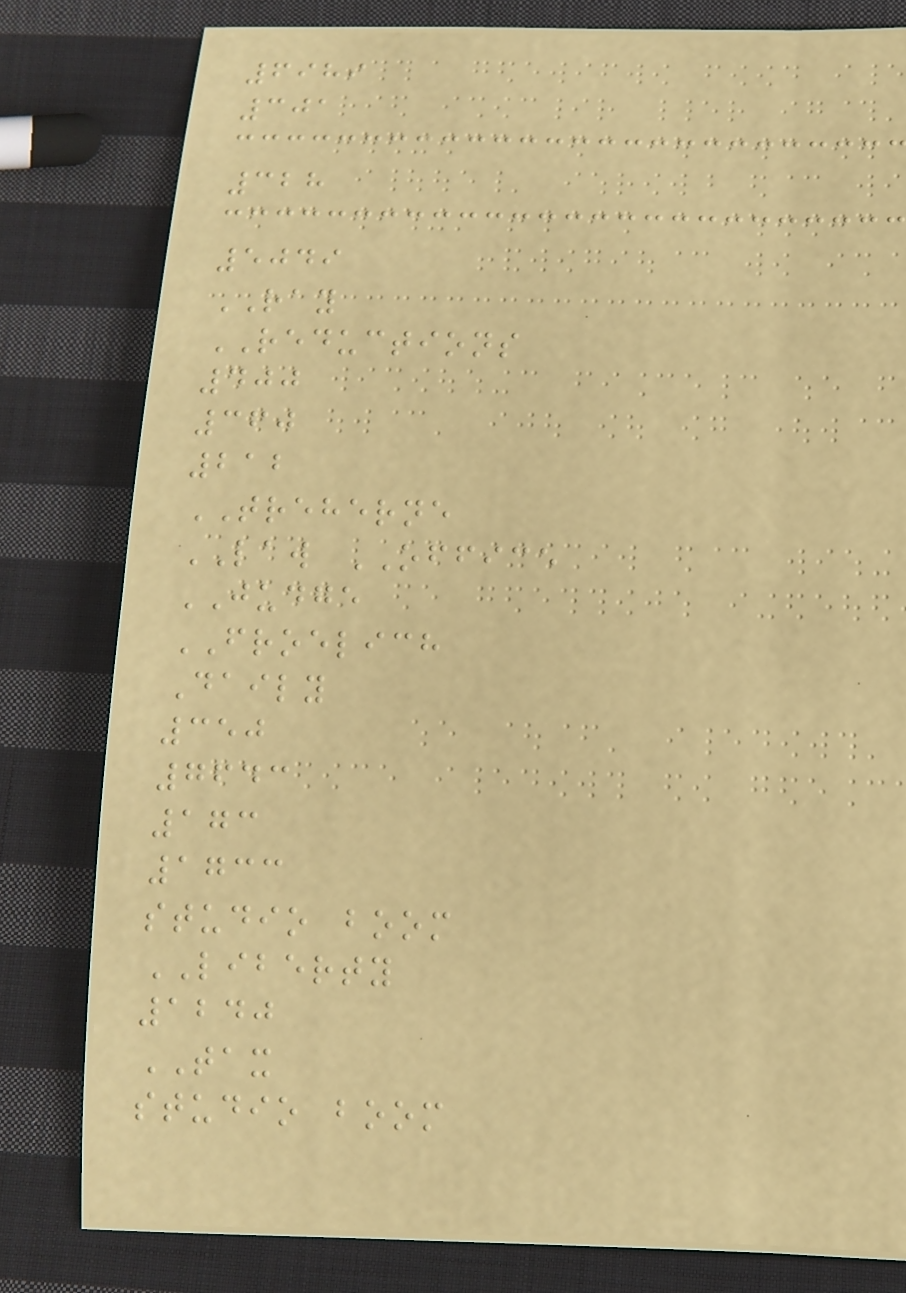6989
301
328
5049
RAY
REDUCTIONS
400
360
212
TREHERNE
LAW OFFICE
JUDGE
FROELICH
Daily
350
7643
173
1733
studio boom
LIBERTY
1240
TAX
studio boom
